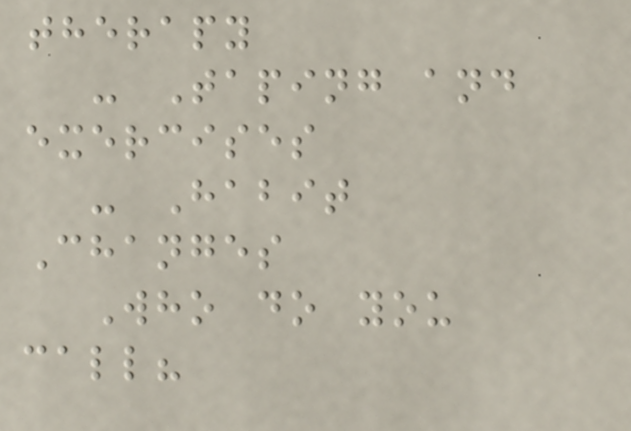therapy
- Taping and
exercises
- Habit
Changes
Who do you
call?
